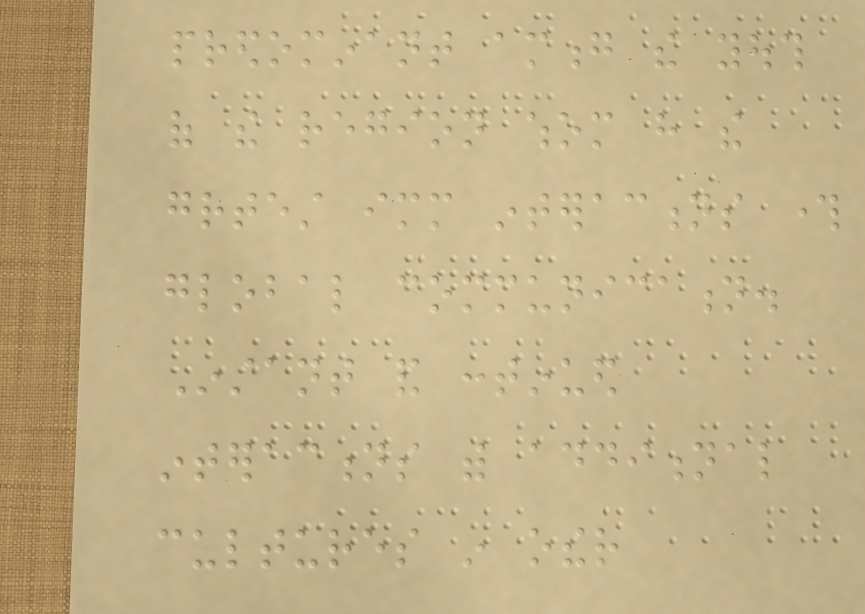predominant among the youth
of the region whom have the
greatest immediate interactions through
global communication.
Instant and continued
interactions with additional
cultures in other
